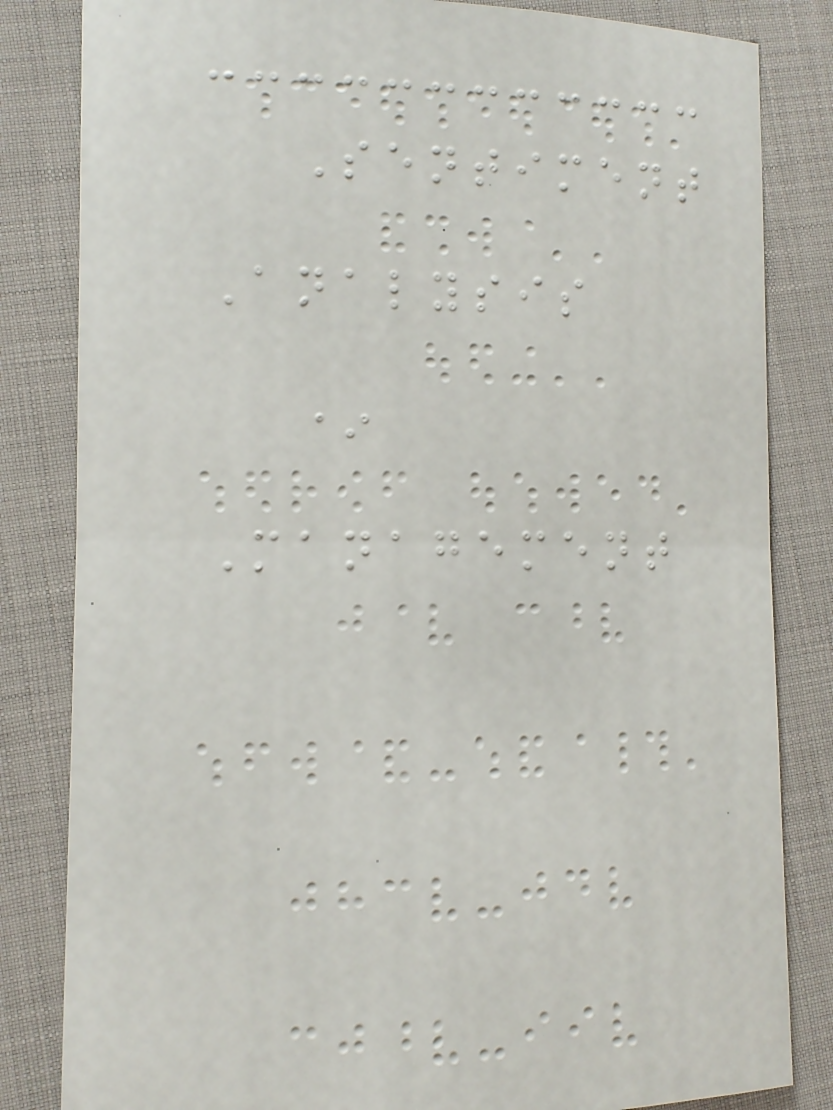Sentiment
Analysis
*
Management
